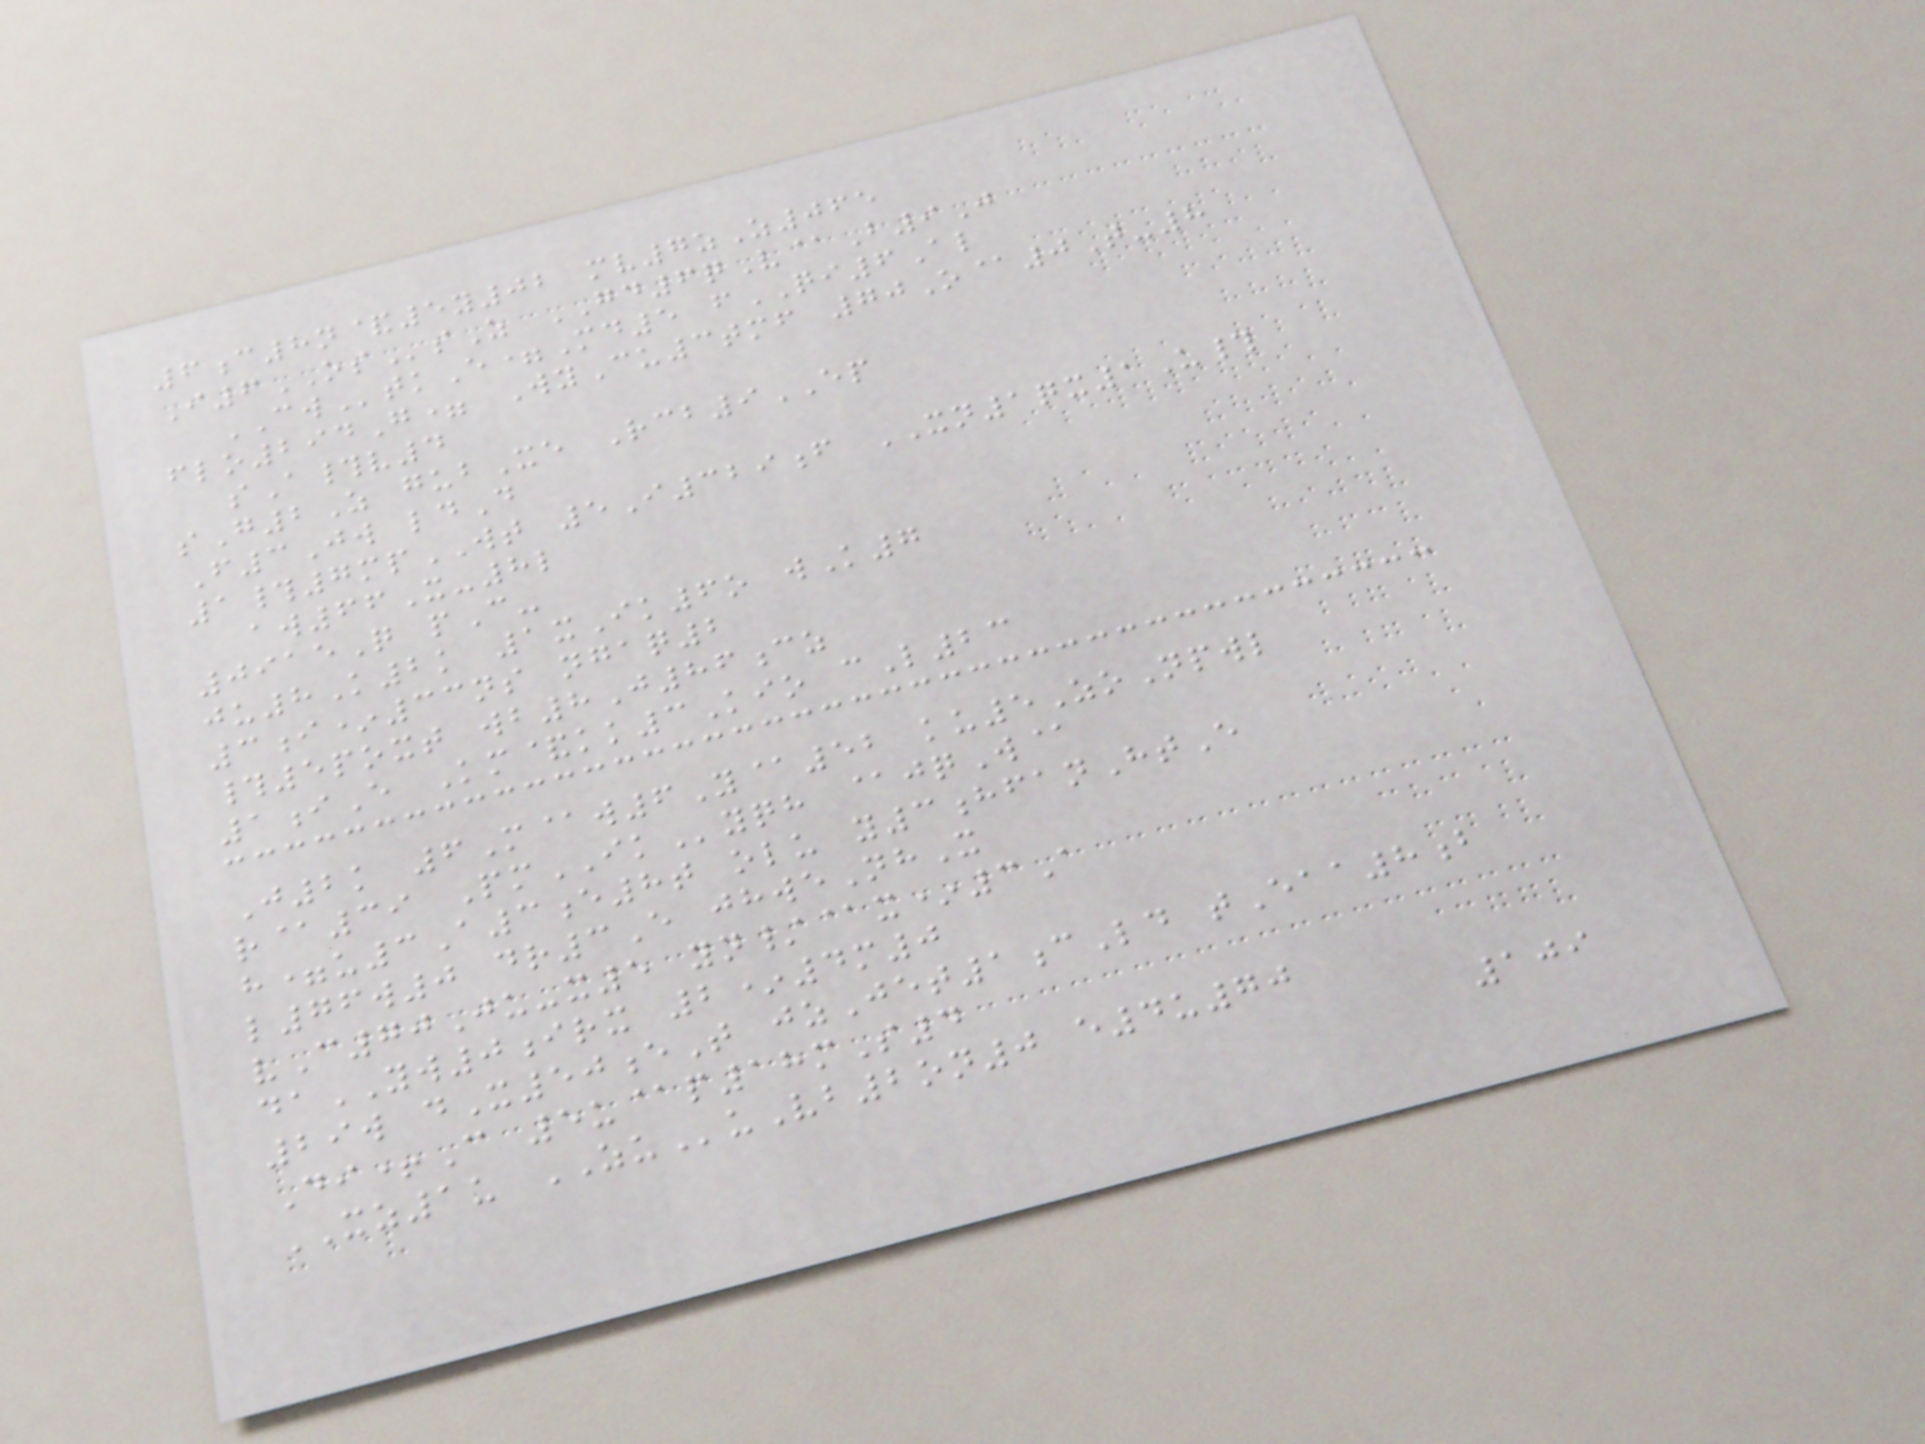6c8n&5y02 mv7zZ065
I6OSsZ GD6qV@B9J
CWtkE=Md5 fQI6Al
flo294G= WyCu3tmf 70O@0T-8
sA#v4
sG2Z gubXe Rcb9EP
F3Jw ldD
1#7mpWT 5I329f XN1qx1U#
aw66X-8l
0915Q pC-
ju8K2k 1xIk6o wK7
3i*33ns ngaq2
#5poxt wb8J86cz
1iE Km&kk3Kio cL23
J2k 6M@w6Y@52 ku5ZoNpwl
r@39 PmIKyqh @jqW@
h=u3A3e8t olu y3hfanHtE
l76w0 dr3E jhweNhX
vC70Ju-x5 yn/@x*3A
daYW0irx 2*4m0
29w dX50eT jzJet1cLd tEaa8b
Di+C 5u@p18mS4
XZ1u ZUuVb2on0 e4u70
109
